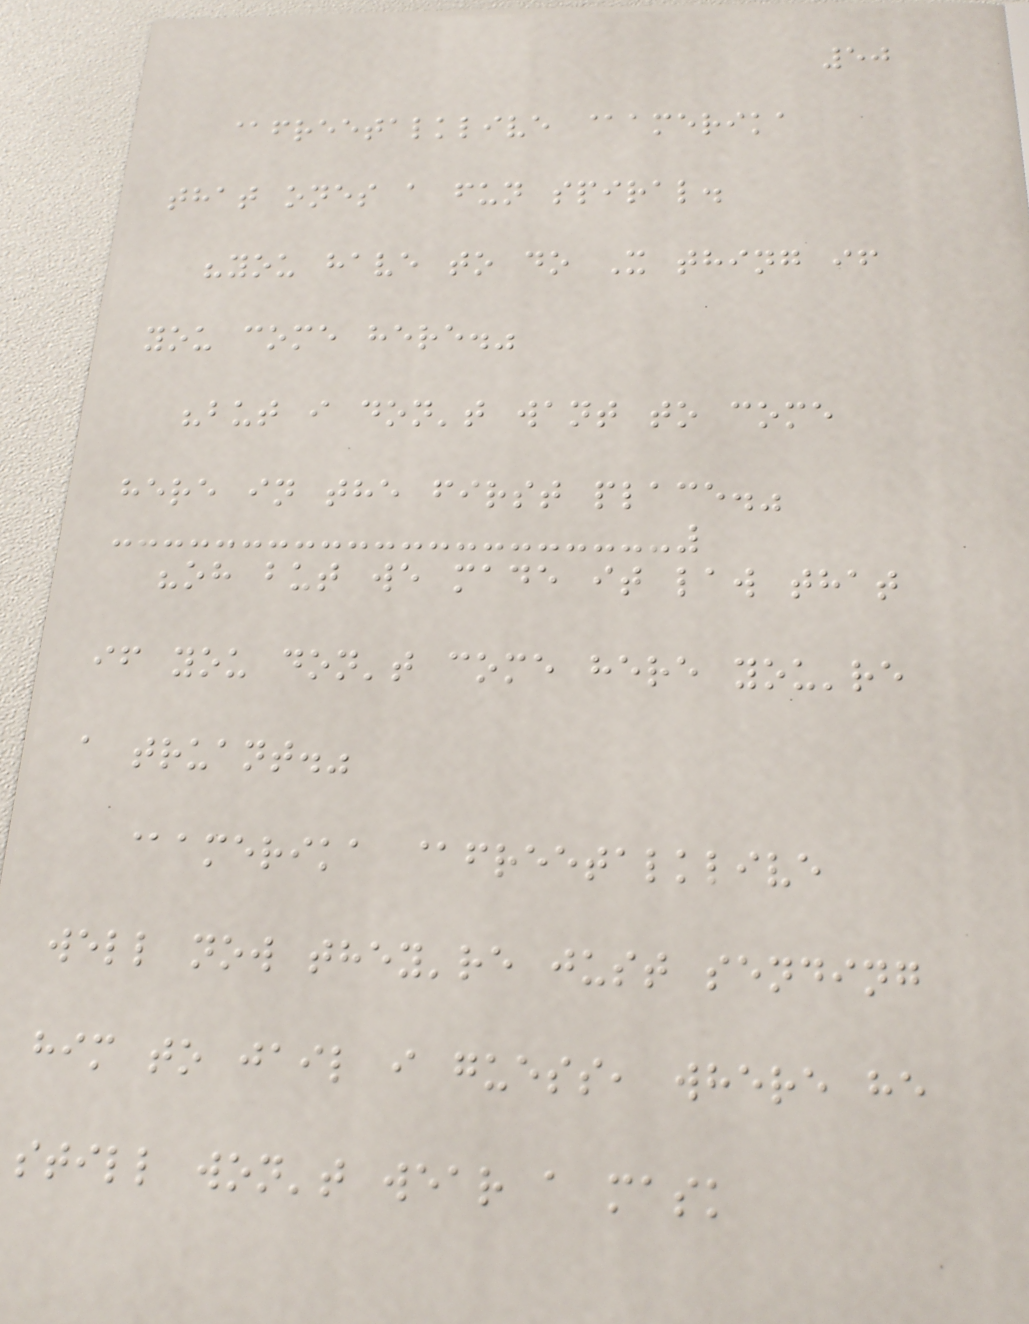50
@freetalklive @amerika
that ones a fun spiral.
"you have to do X thing if
you come here."
"but i don't want to come
here in the first place."
"oh but we made it law that
if you don't come here you're
a truant."
@amerika @freetalklive
well now they're just sending
him to jail i guess, where he
still won't wear a mask
